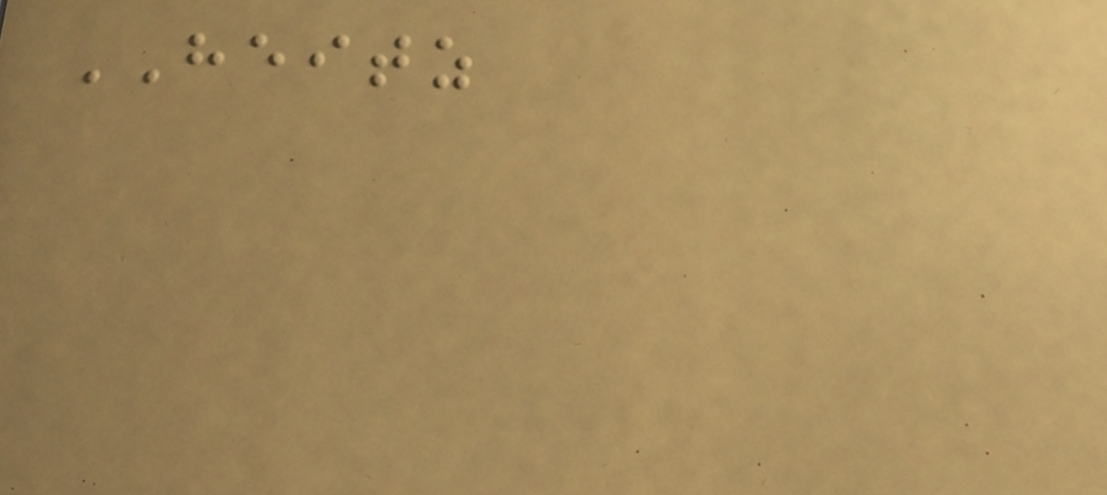HEITZ
